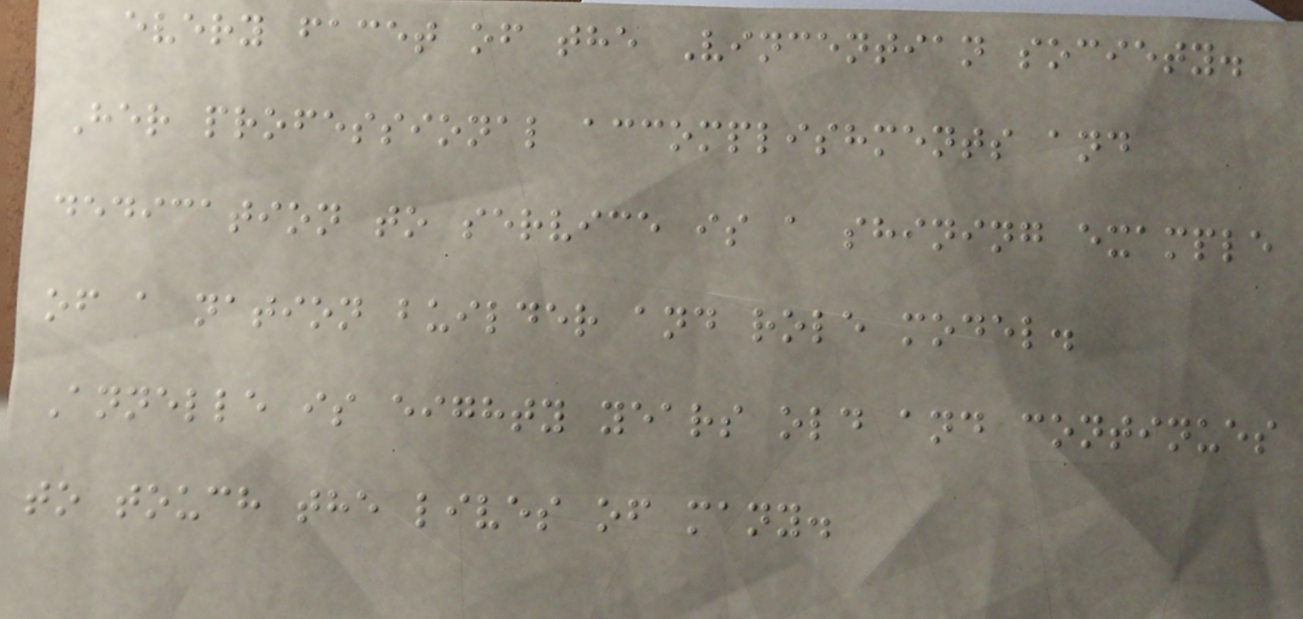every facet of the Vincentian society.
Her professional accomplishments and
dedication to service is a shining example
of a nation builder and role model.
Annelle is eighty years old and continues
to touch the lives of many.
